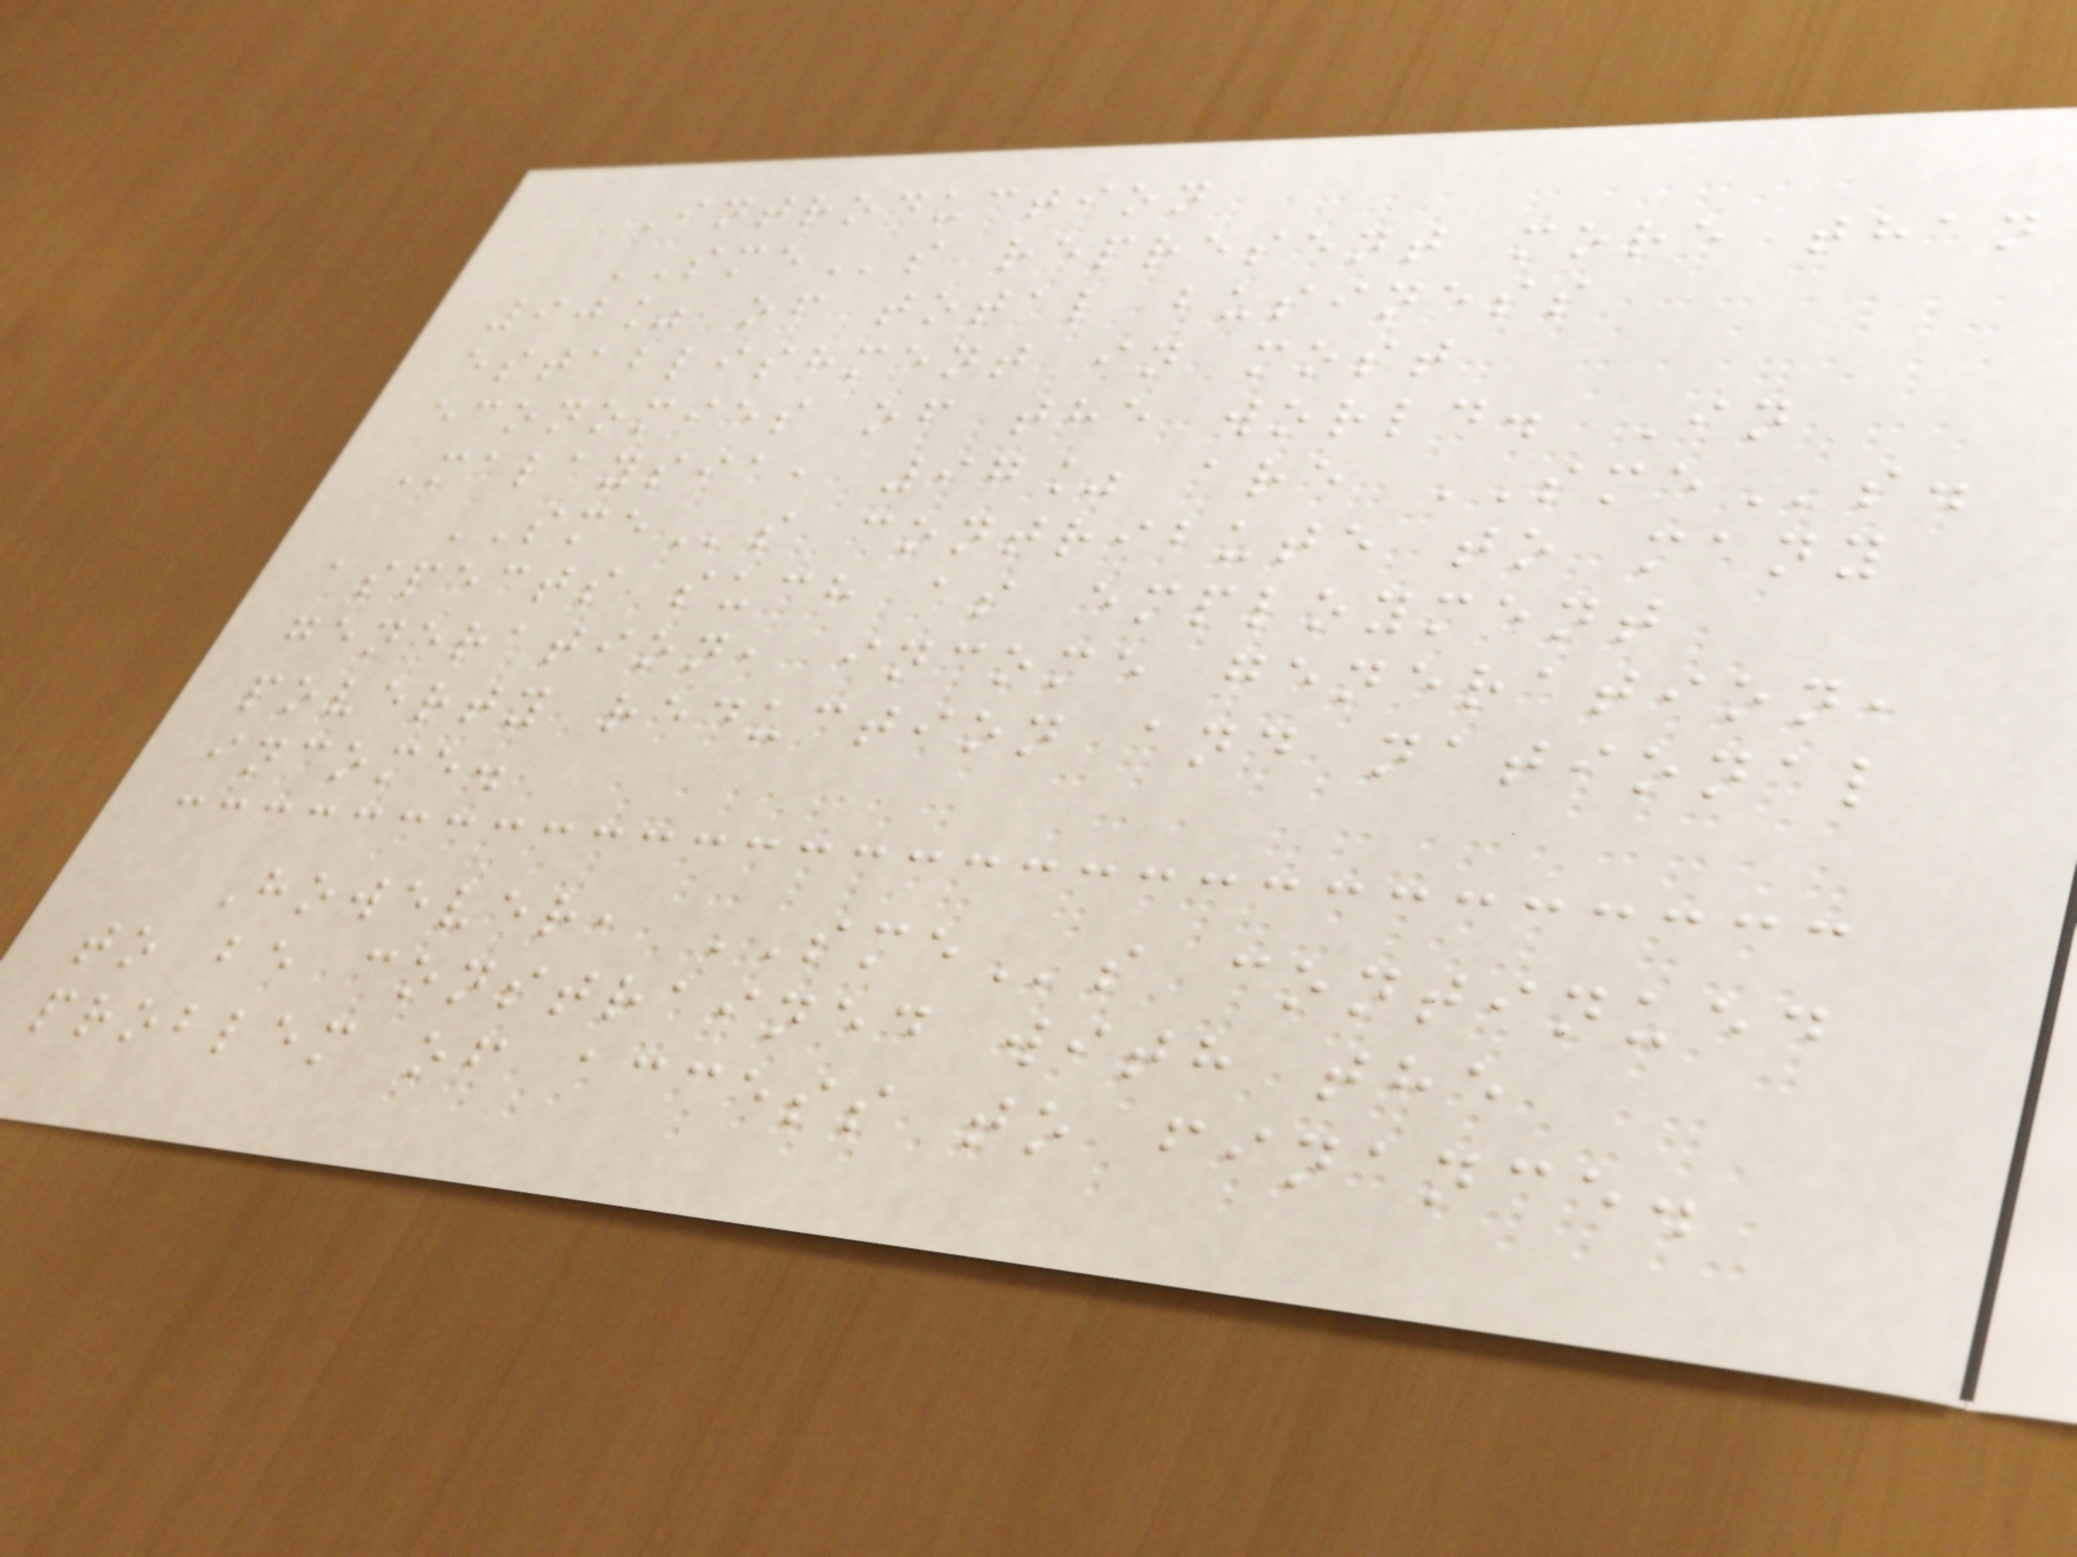Introduction
SMEs represent more than
90% of total business
establishment in most
economies of the world. In
Malaysia, 97% are SMEs.
SMEs contribute to many
aspects such as employment
generation, income generation,
poverty reduction and national
income.
However, SMEs continued
to be constrained with the
problem of access to finance.
